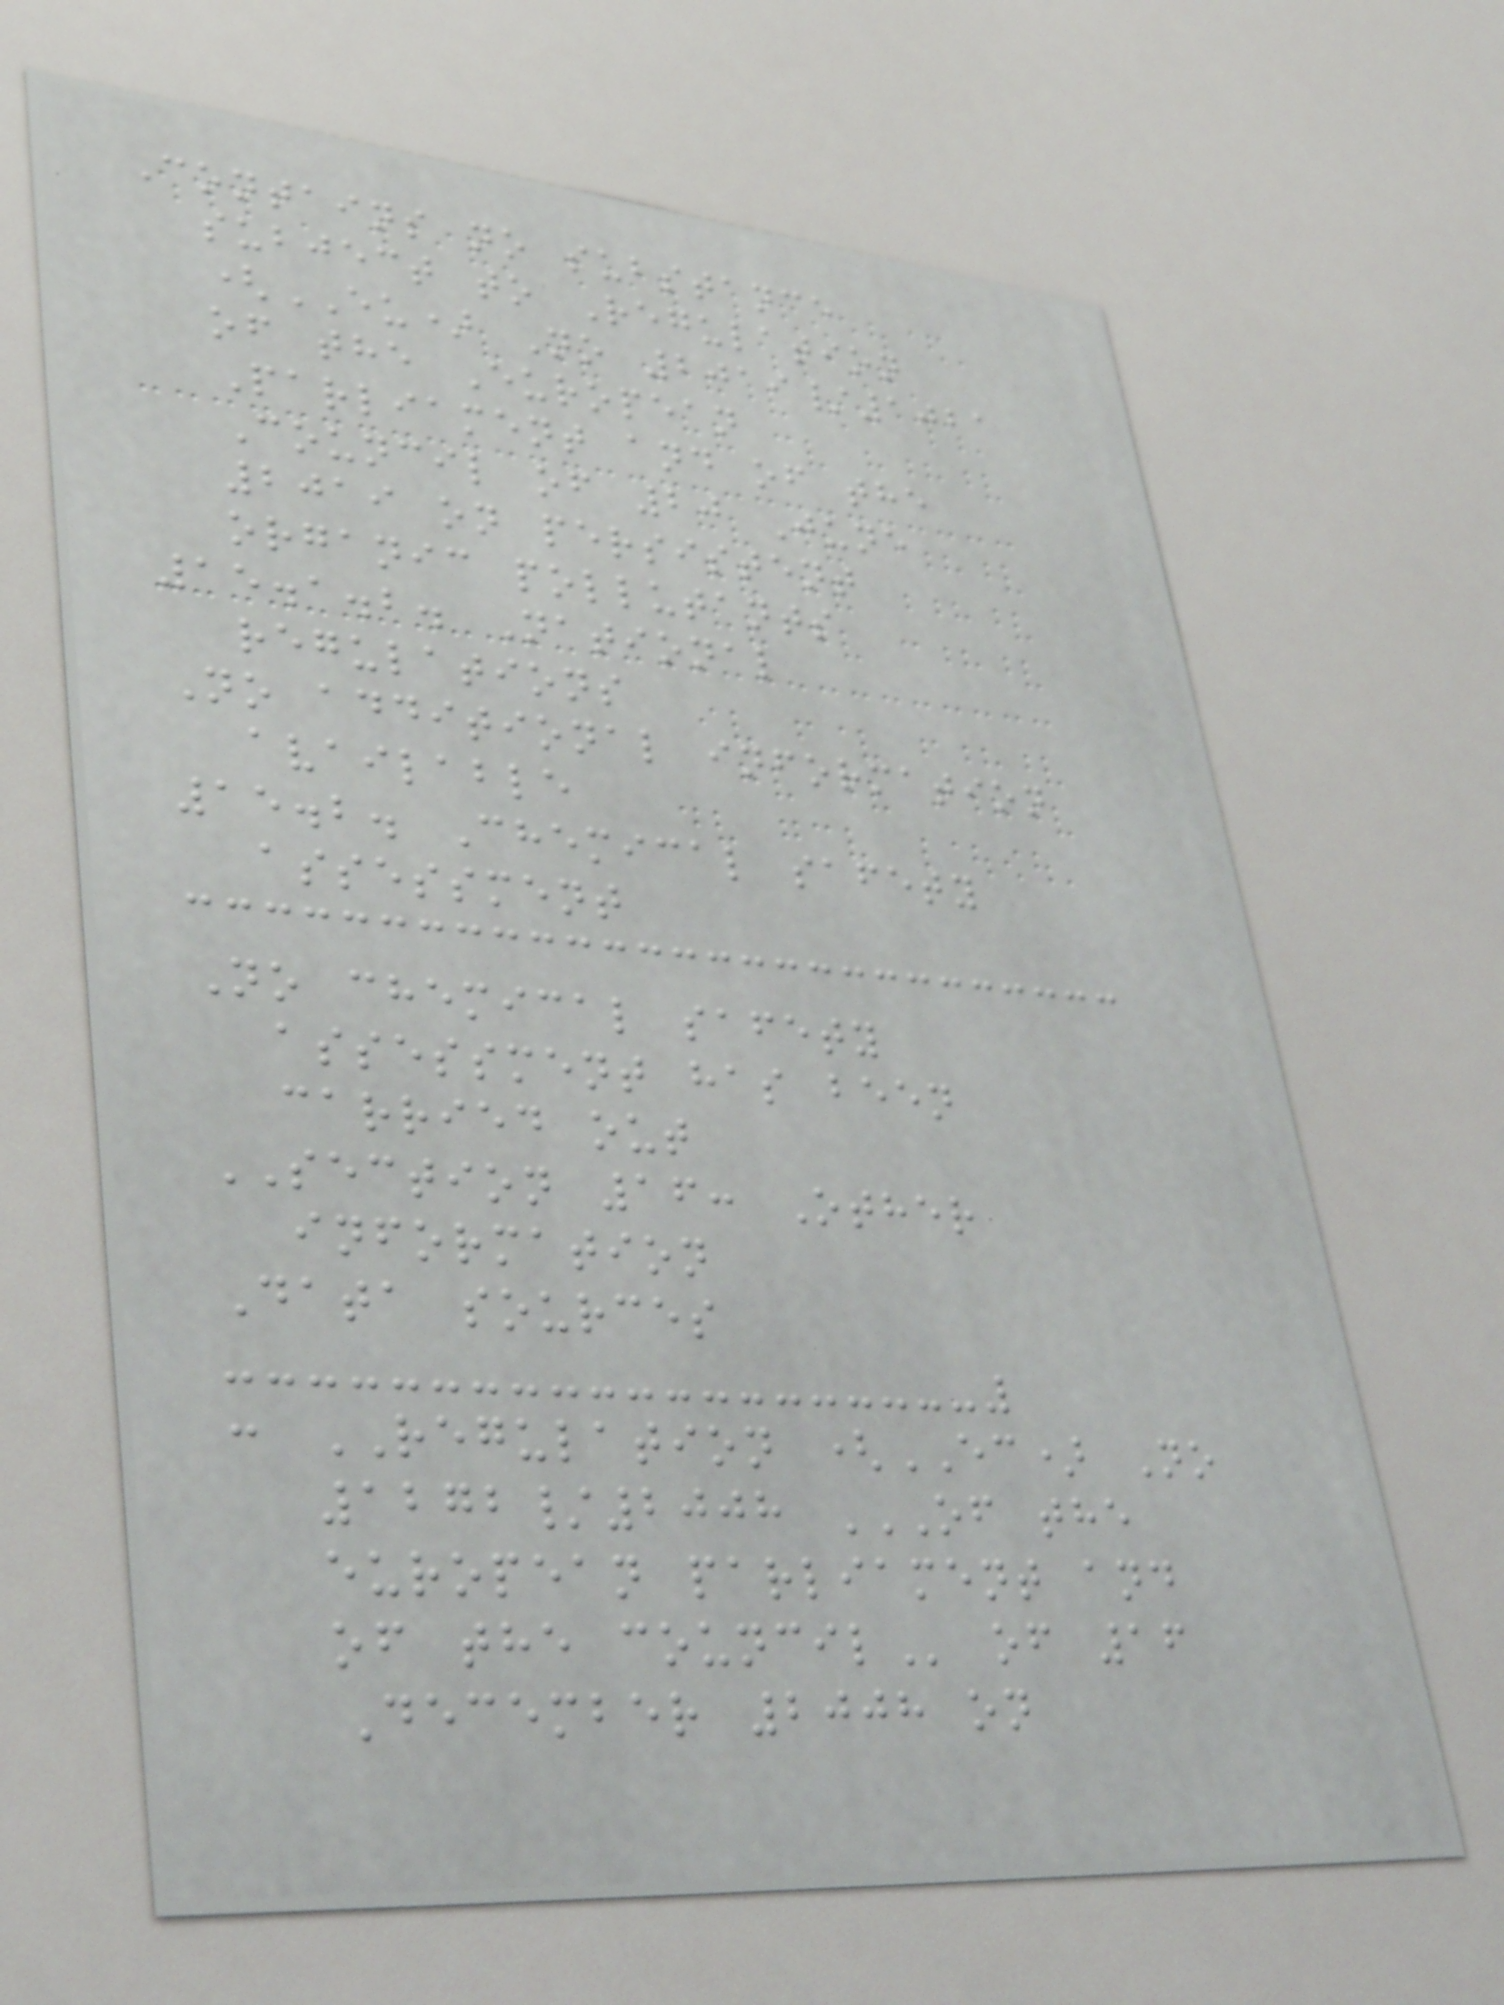Contains no substance
subject to Regulation
(EU) No 2019/1021
of the European
Parliament and of the
Council of 20 June
2019 on persistent
organic pollutants
15.1.2. National
regulations
No additional information
available
15.2. Chemical safety
assessment
No chemical safety
assessment has been
carried out
SECTION 16: Other
information
Data sources
: REGULATION (EC) No
1272/2008 OF THE
EUROPEAN PARLIAMENT AND
OF THE COUNCIL of 16
December 2008 on
